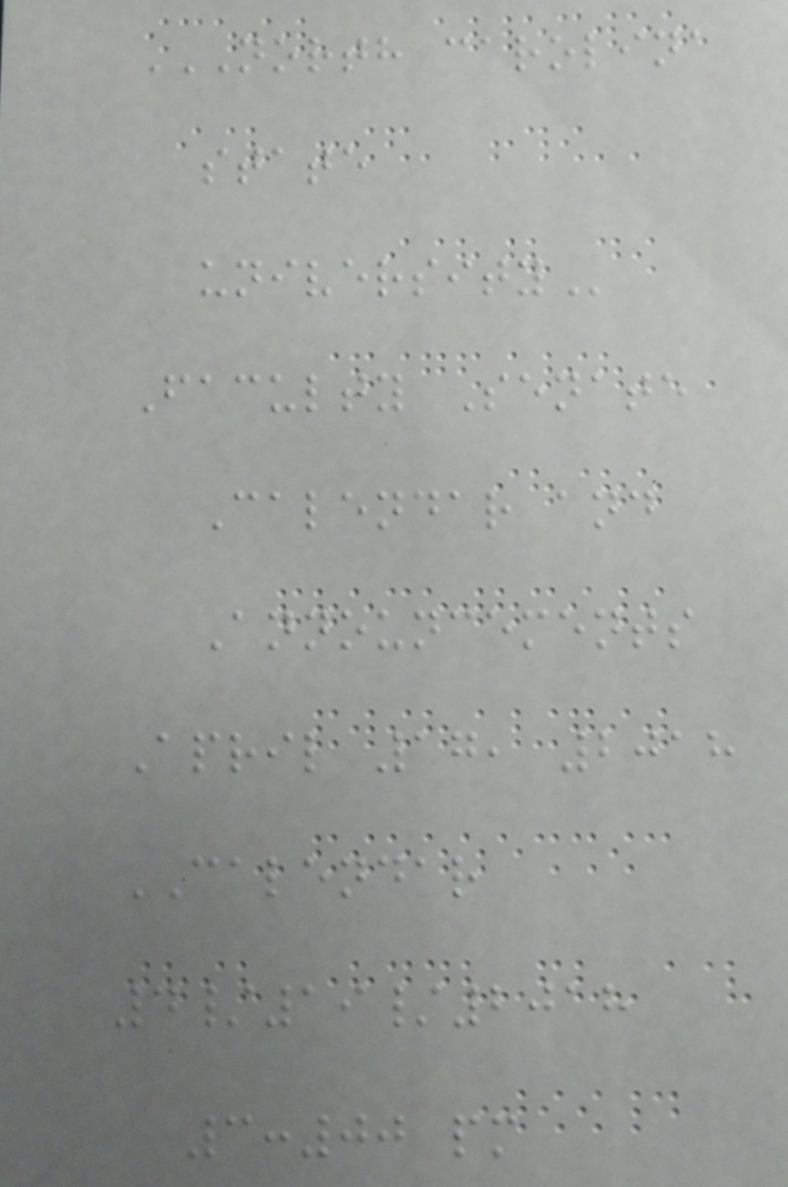NORTH CAROLINA
STATE
UNIVERSITY
Faculty Senate
Calendar and
Announcements
April 17, 2018
CALENDAR
4/19/2018
3:00 pm
